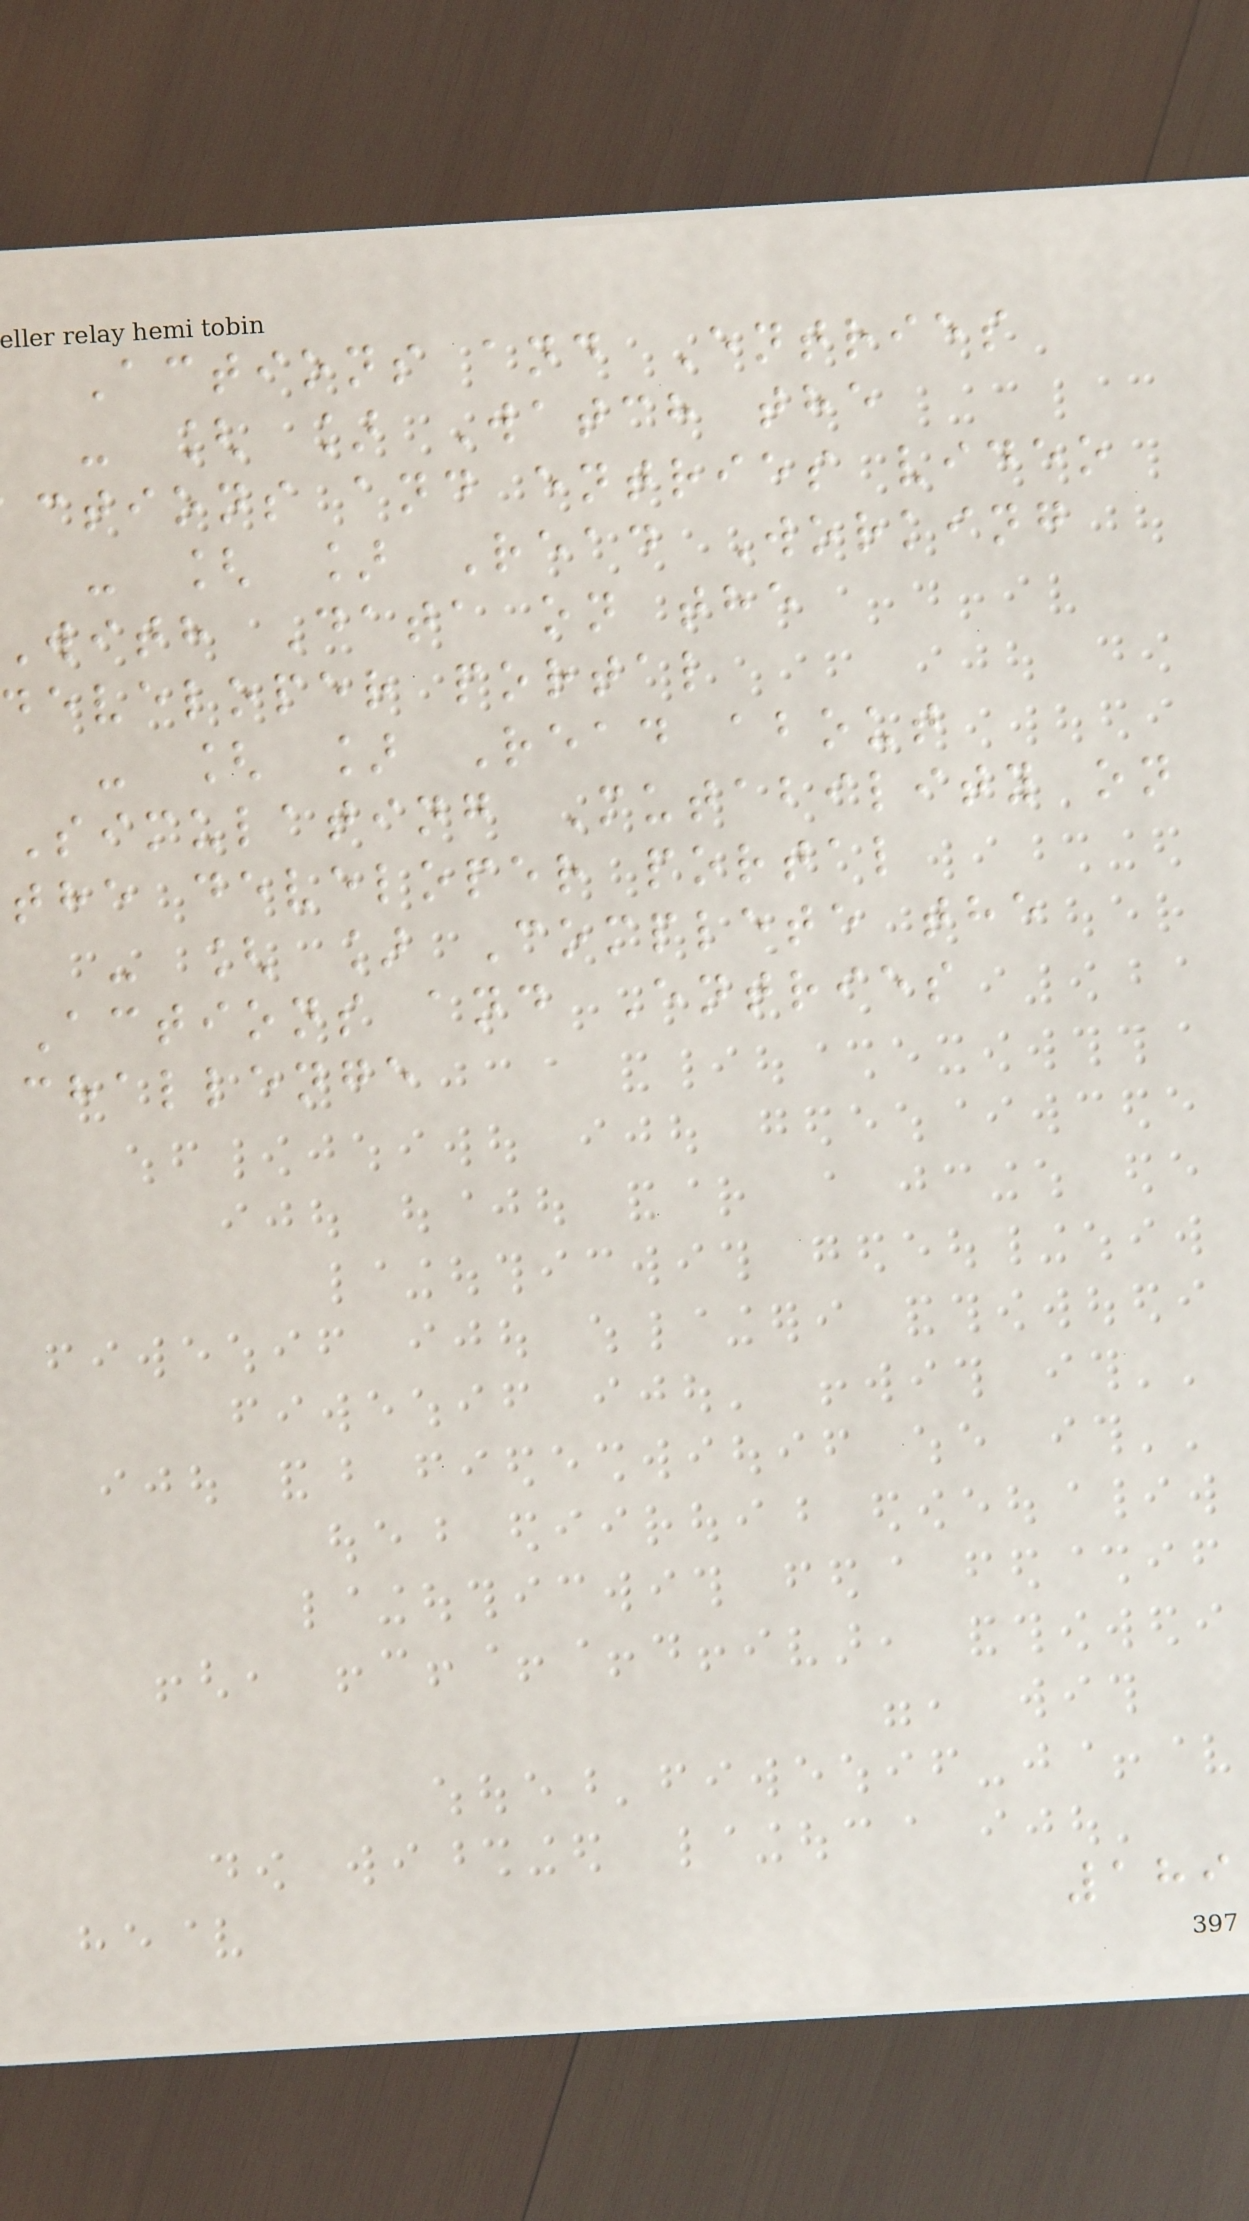Actions and Entries
- [ ] Watch the
ctions and entries video
- [ ] Read Working
with Data on the
developer portal
- [ ] Read about
Simulating Mutability on
the developer portal
- [ ] Complete the
Actions and Entries
challenge
189
